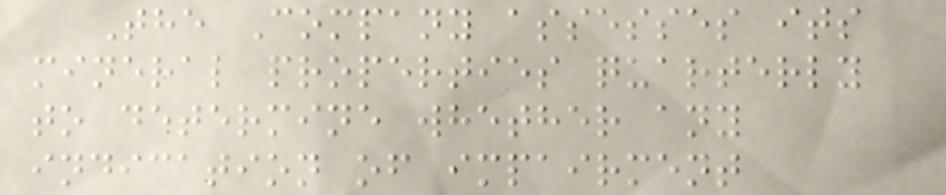The Company assesses its
mineral properties quarterly
to determine whether any
indication of impairment
